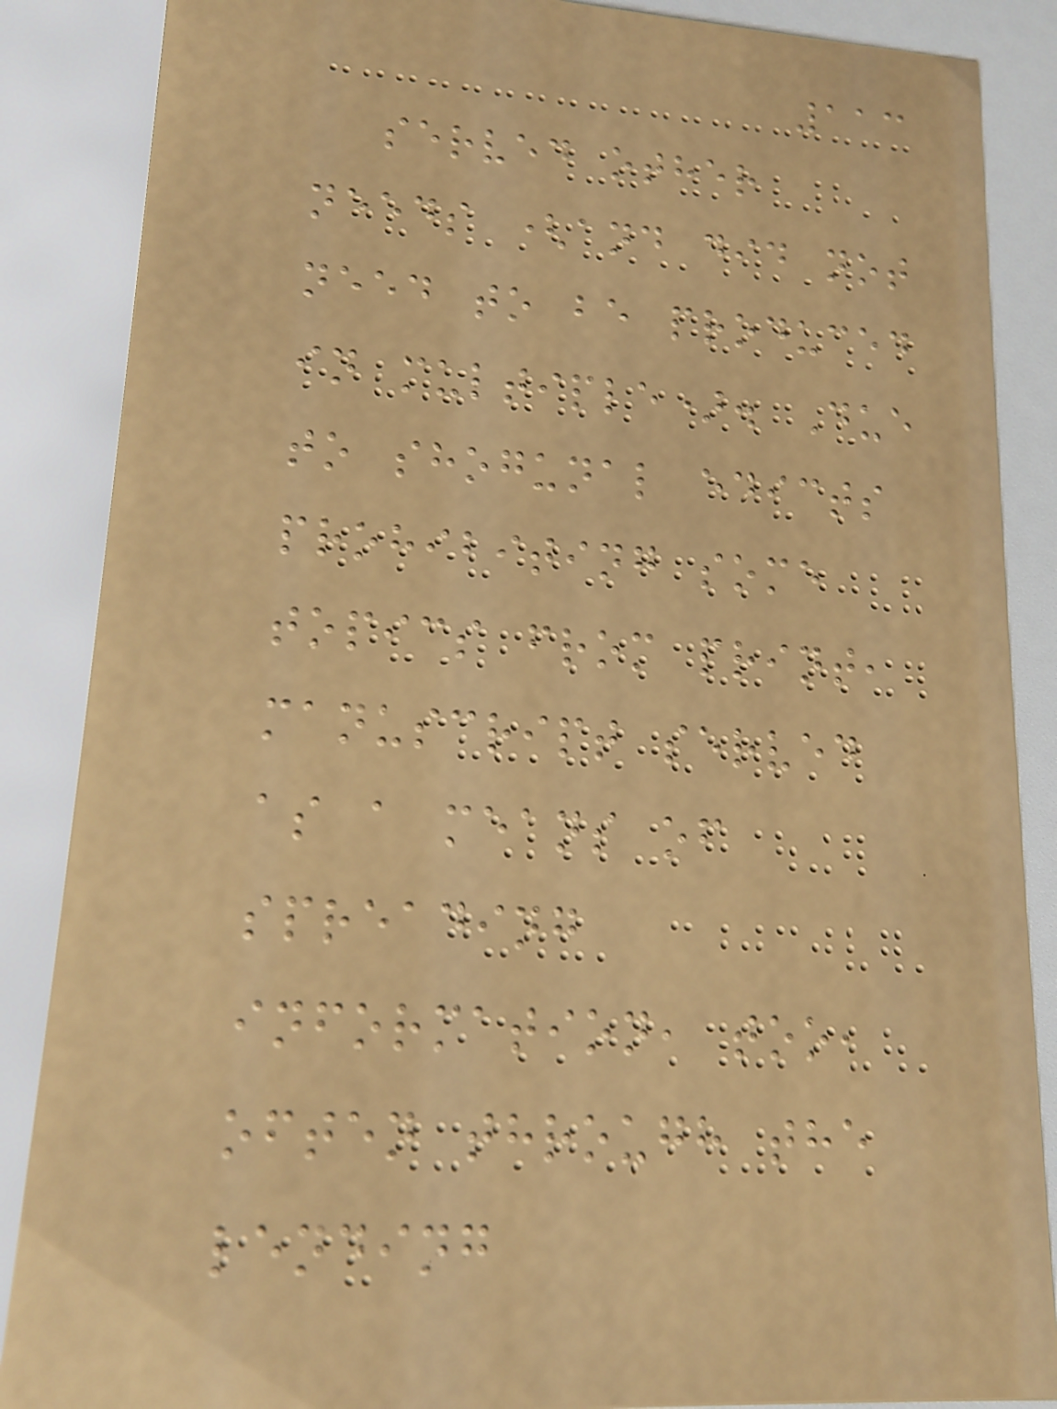113
served other
needs (and did not
need to be produced
in multiple). Due
to shogunal edicts
prohibiting some
topics from print,
manuscript served
as a means of
spreading
information, too,
often through the
lending
